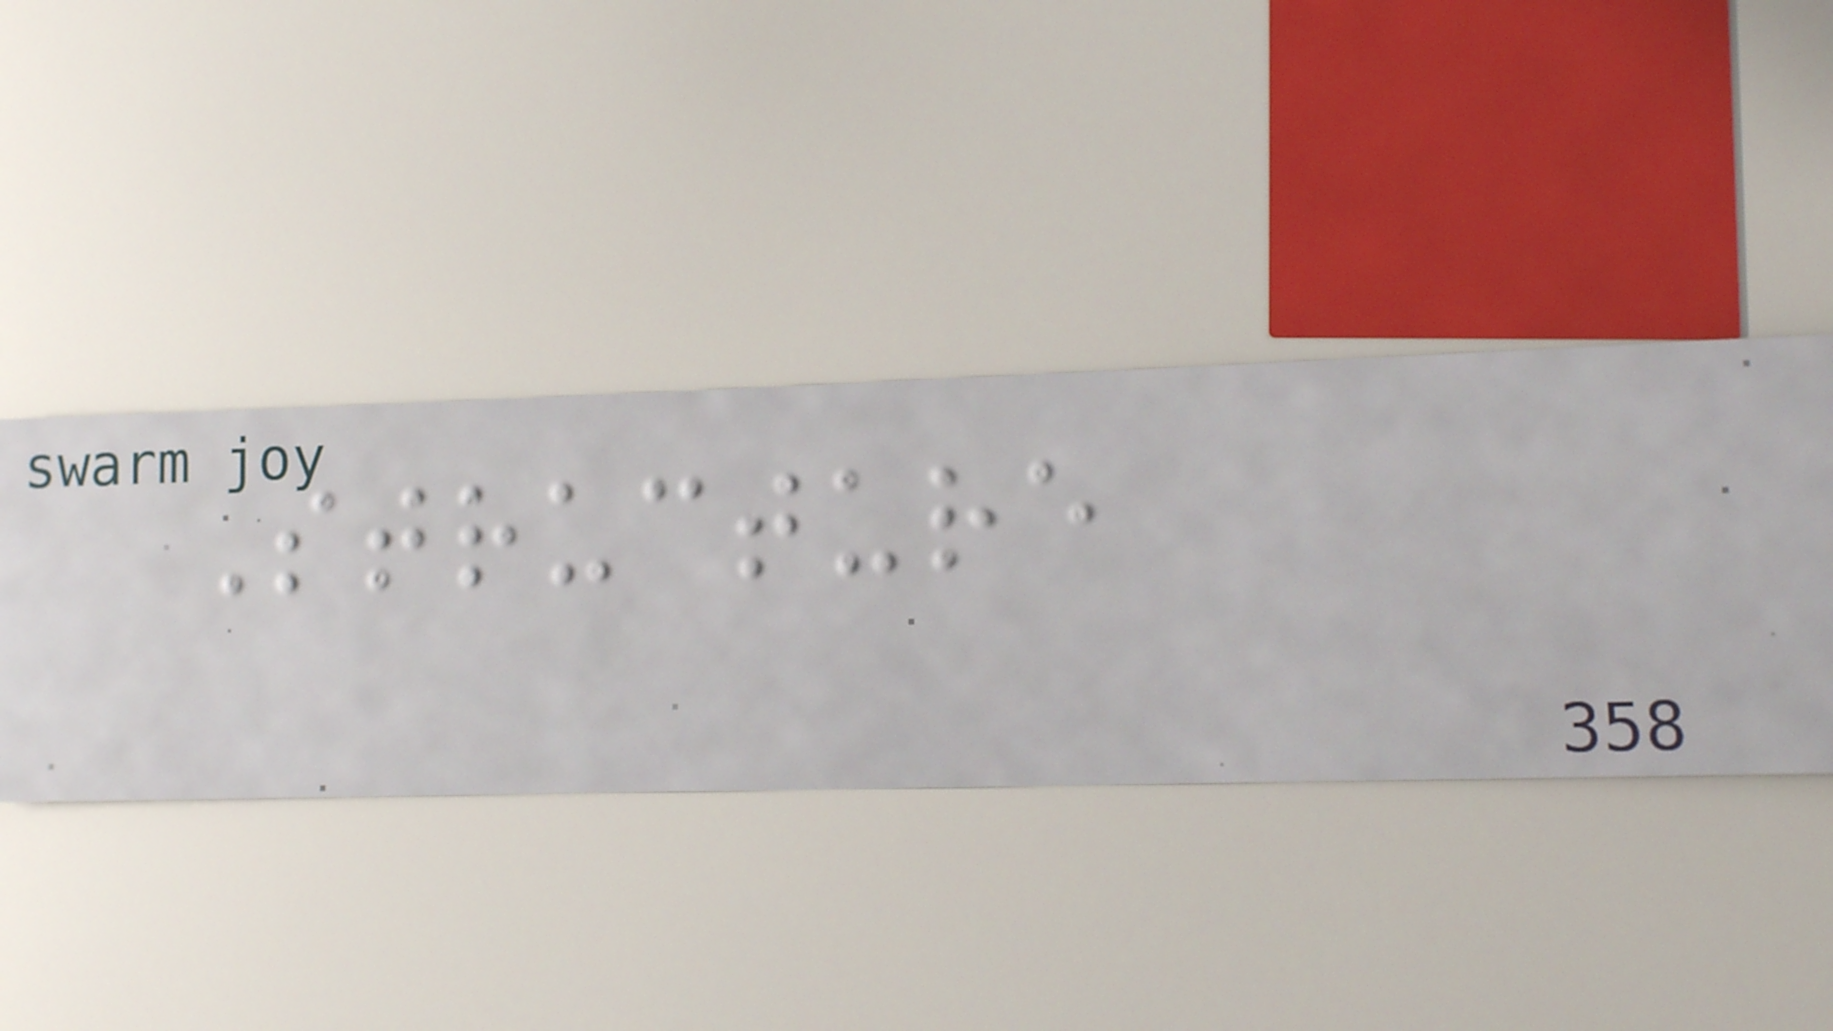Structure
